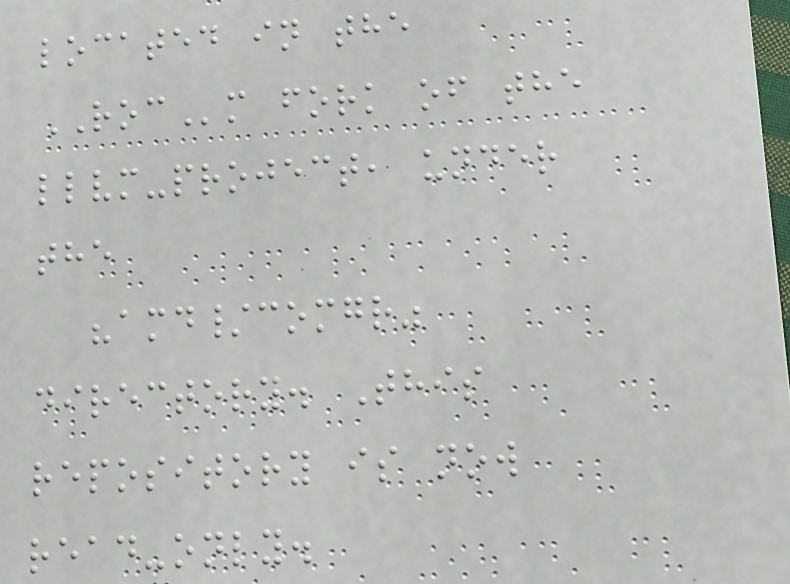located in the
ROCm fork of the
llvm-project, under
the
"amd/comgr"
directory. This
repository is now
read-only.
